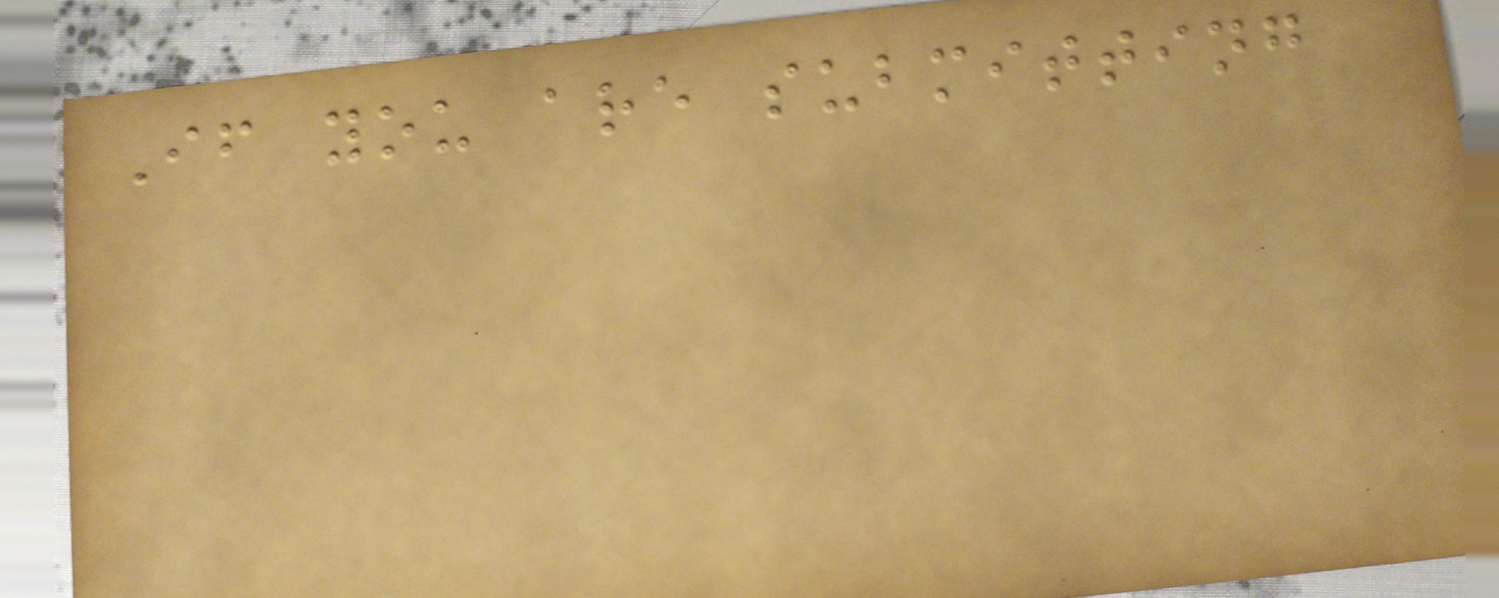If you are submitting
